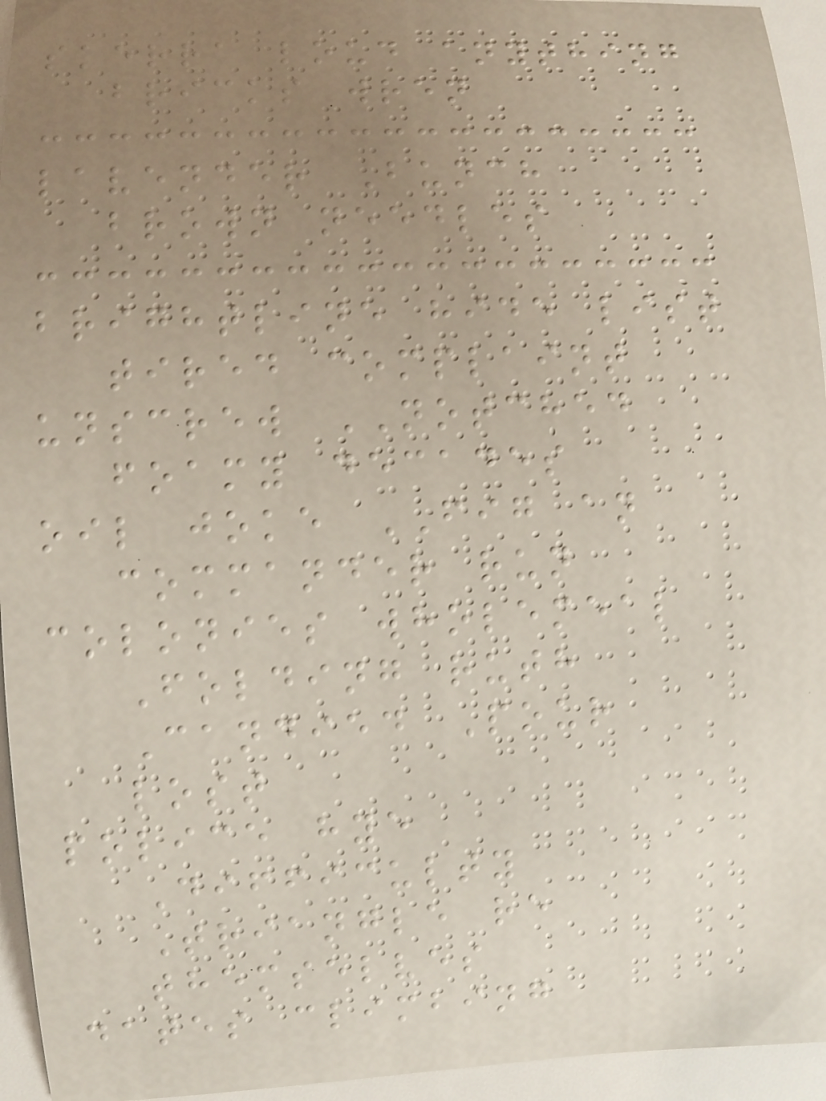skerra loud anything
bricks wren
lavender Bunch
brown needles
brightline hide list
tired complaint
unscrew NOTCHED
foamy decades
oil joke FIG an
commander run
colonies wholemeal
Folding ruth
Candied Pour
lost
police hye
Difficulty
Triangle re
themselves
dates climbing
